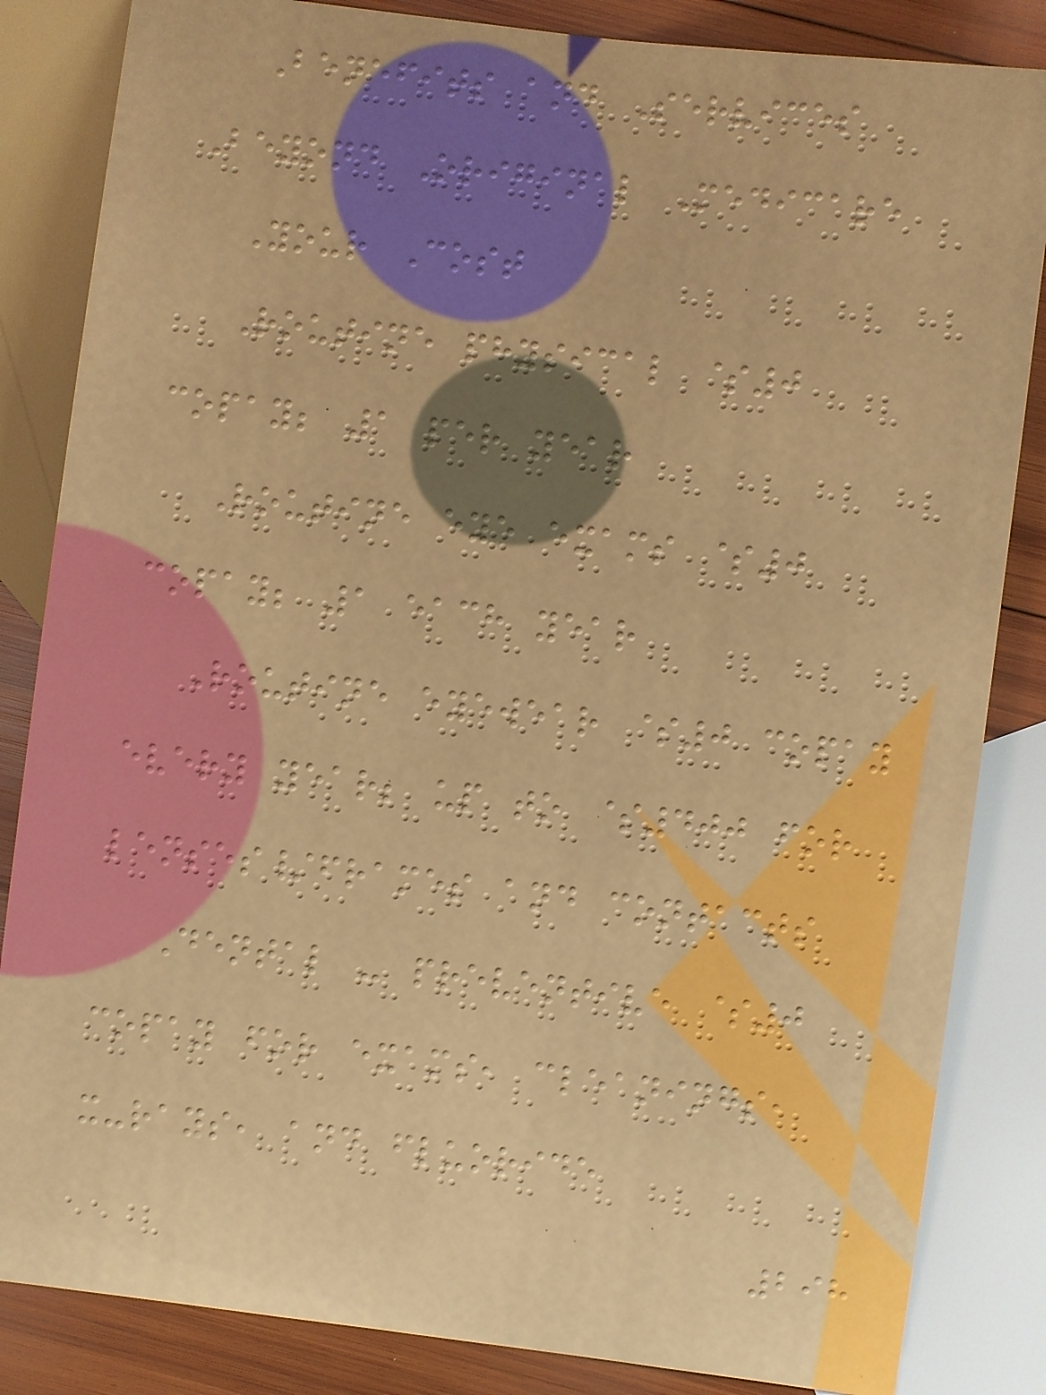Benefits and Services
Beyond Original Medicare
Your Cost
Routine physical $0
copay; 1 per year
Routine eye exams $0
copay; 1 each year
Routine eyewear $0 copay
every year; up to $400 for
lenses/frames and contacts
Dental - preventive $0
copay for exams, cleanings,
x-rays, and fluoride
298
